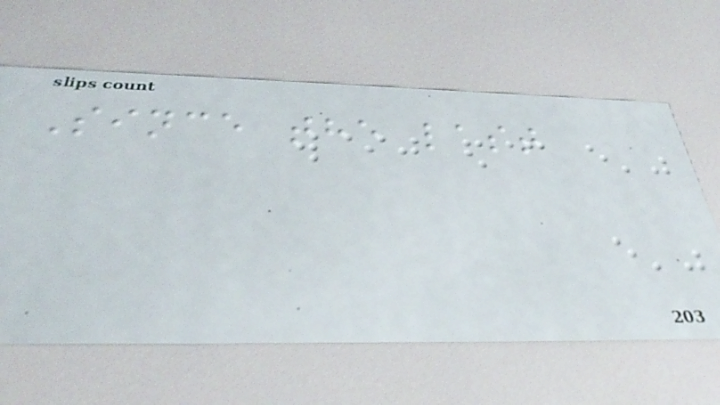Since the last
